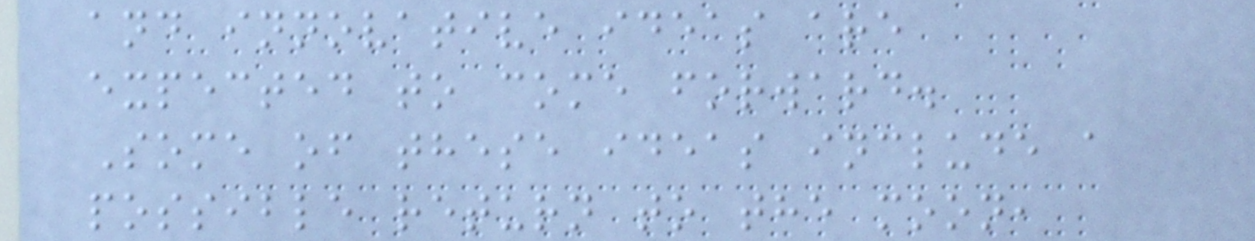and innovative ideas are
expected to come forward.
Some of these ideas include a
possible return to the moon,
